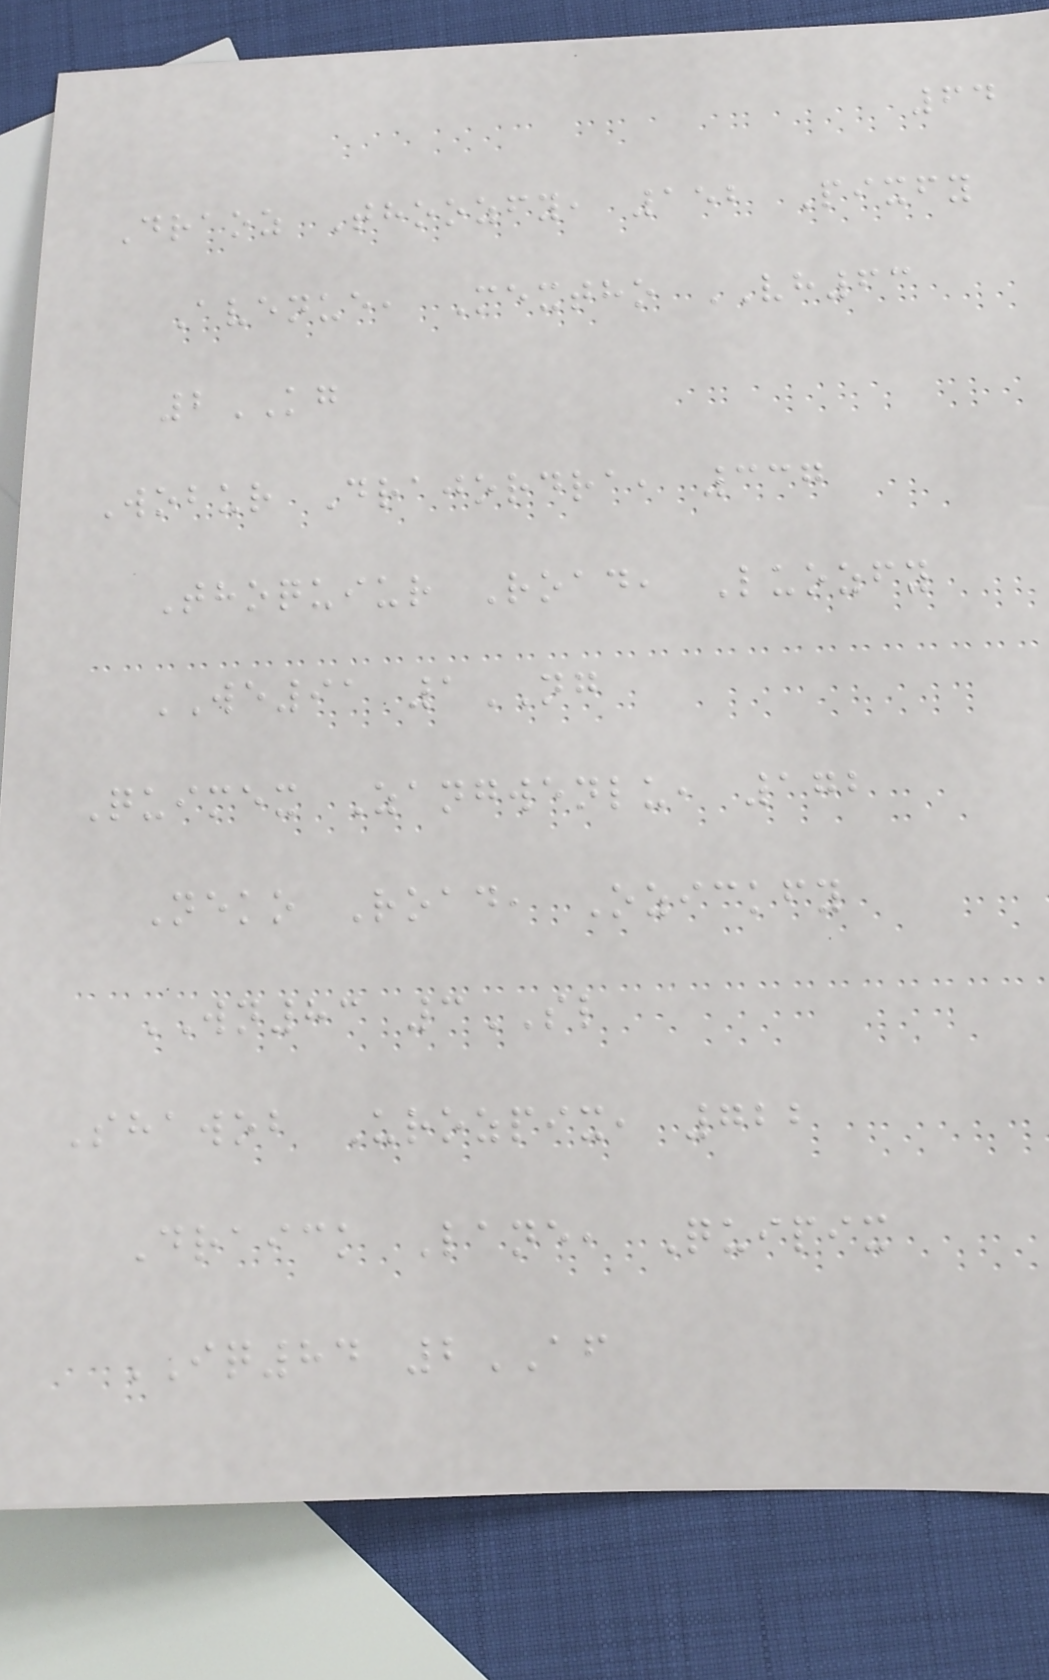64
Draoz Thoozfy, 152 Pixfy
Avenue, Mextho VH63
2KG
Wobur Drajordra, 337
Thoquiur Road, Luozfy
WE91 1NG
Quimex Zangwenlu, 172
Neko Road, Ozickfy
WN83 3SL
Shawob Urozpix, 722
Draick Lane, Quipix
IQ84 2AF
